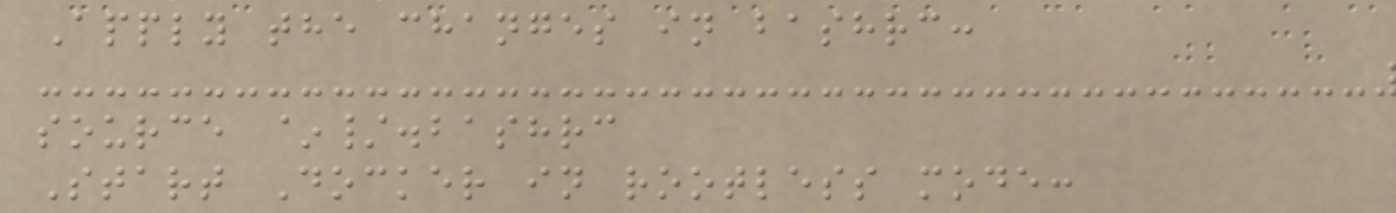Apply the changes in bashrc:
source ~/.bashrc
Start Docker in rootless mode:
